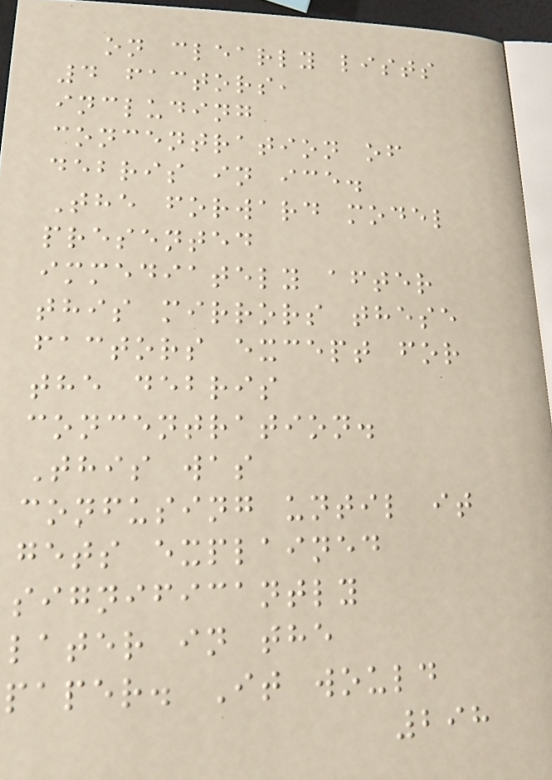on clearly lists
4 factors,
including
concentration of
debris in ice.
The forward model
presented
immediately after
this mirrors these
factors except for
the debris
concentration.
This was
confusing until it
gets explained
significantly
later in the
paper. It would
298
